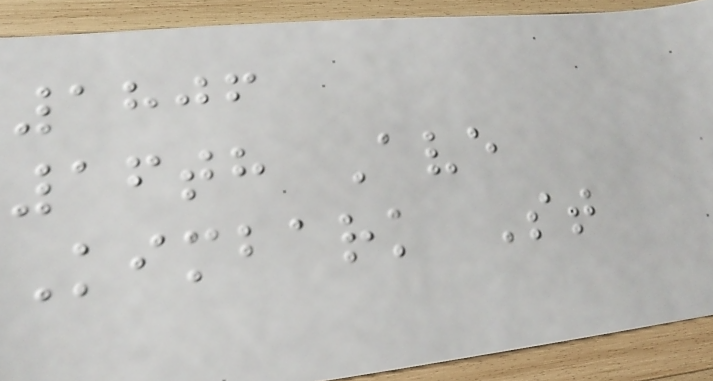1806
16th Ave
Kimbark St
